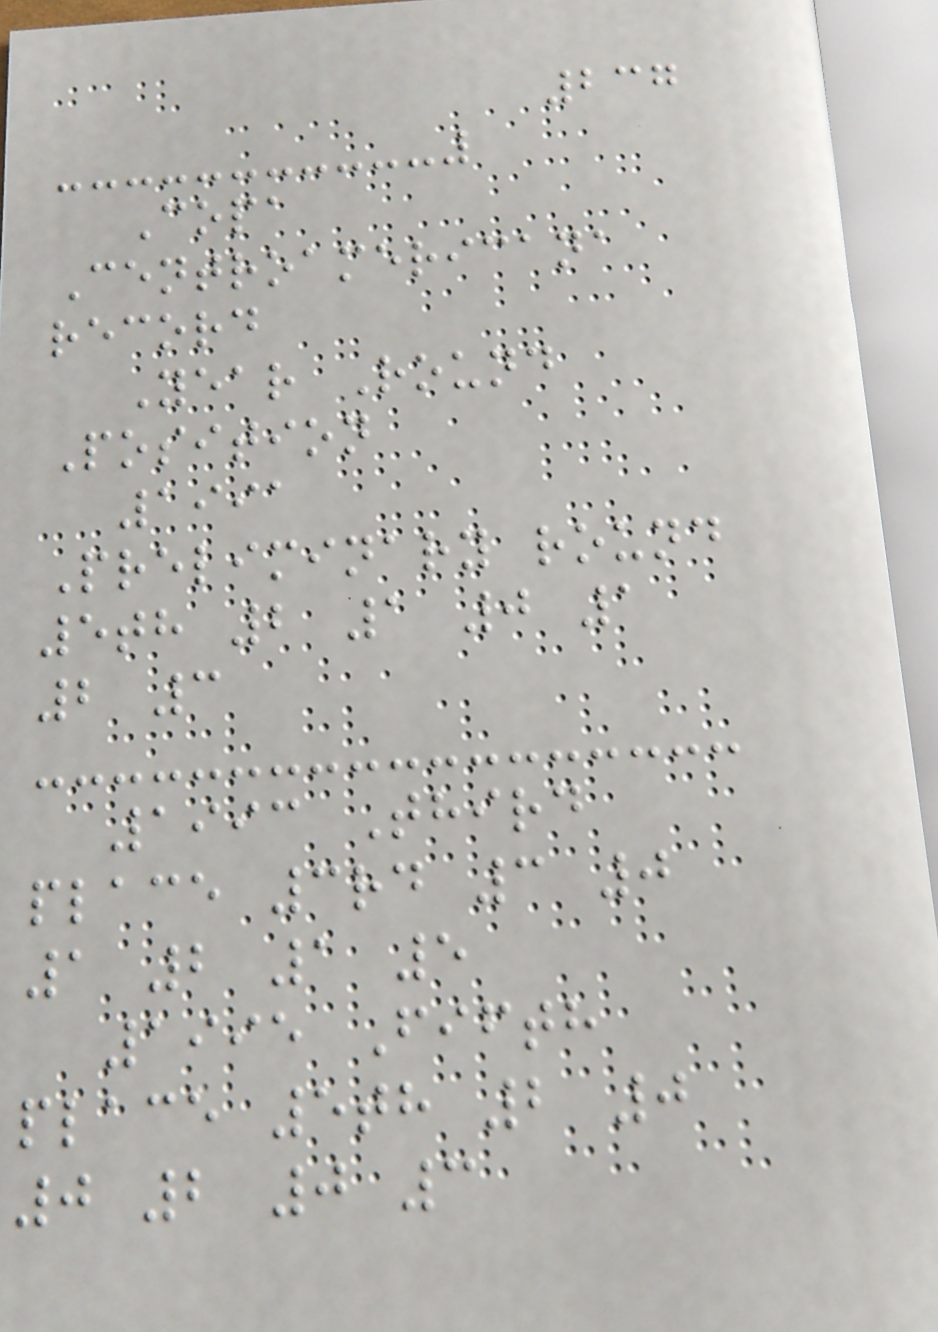237
Copa
Centroamericana
record
Year Round
Position
1991
Preliminary round
5th 2 1 0 1
2 3
1993 Third
place 3rd 3 0
1 2 1 5
1995 Fifth
place 5th 2 0
0 2 0 3
